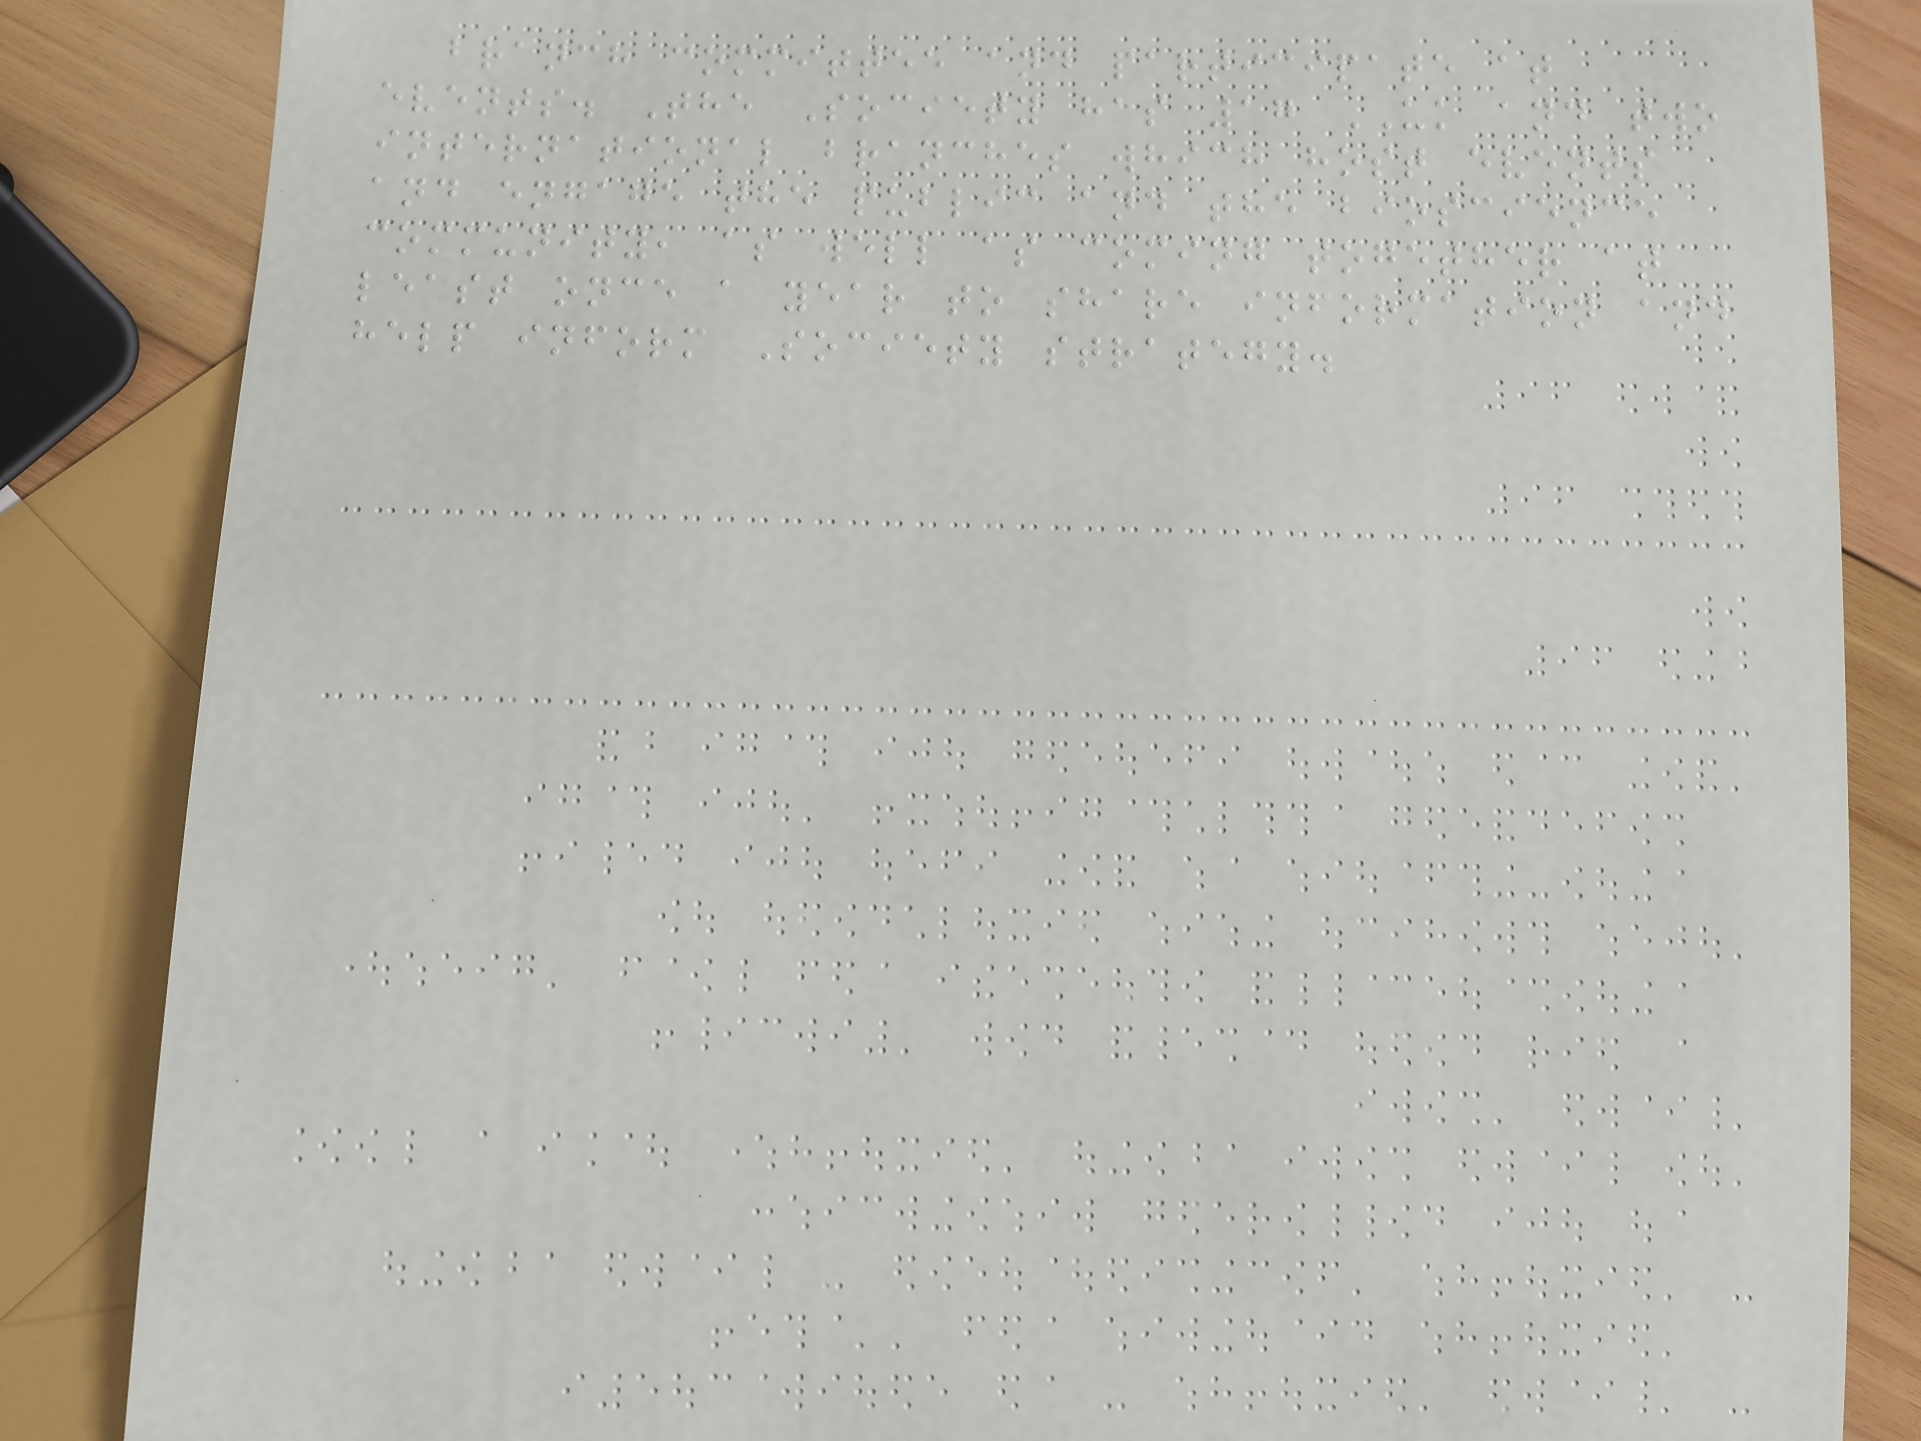branch committee and participate at
events. The Society has 17 UK and two
international branches which host events
and engage the public and the bioscience
community, as well as coming together at
least once a year to share information and
help inform Society strategy.
